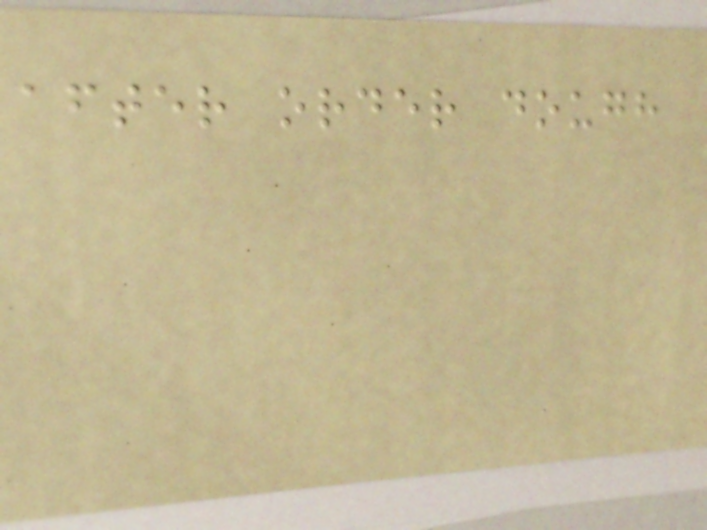after order dough
